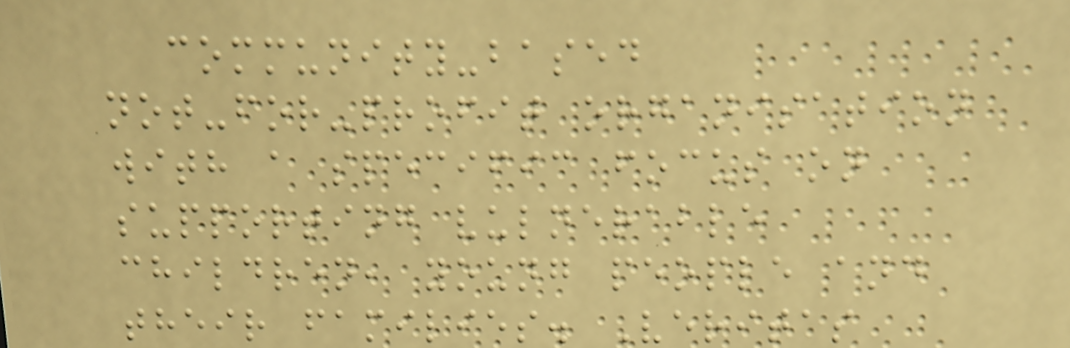community-based
not-for-profit organisation
with a specific focus on
supporting vulnerable
children, young people and
their families. Veritas
